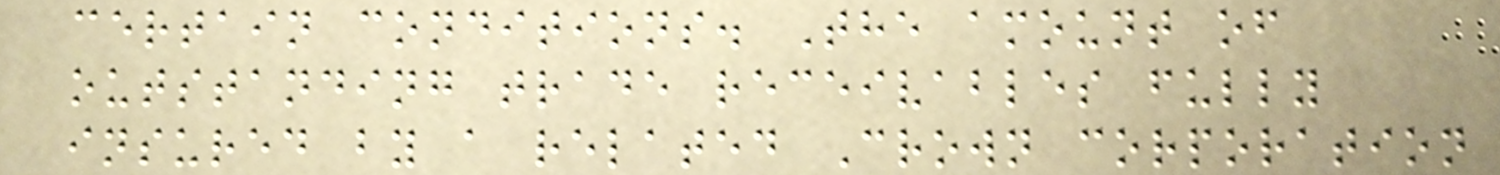certain conditions. The amount of
outstanding trade receivables fully
insured by a related Crown corporation
